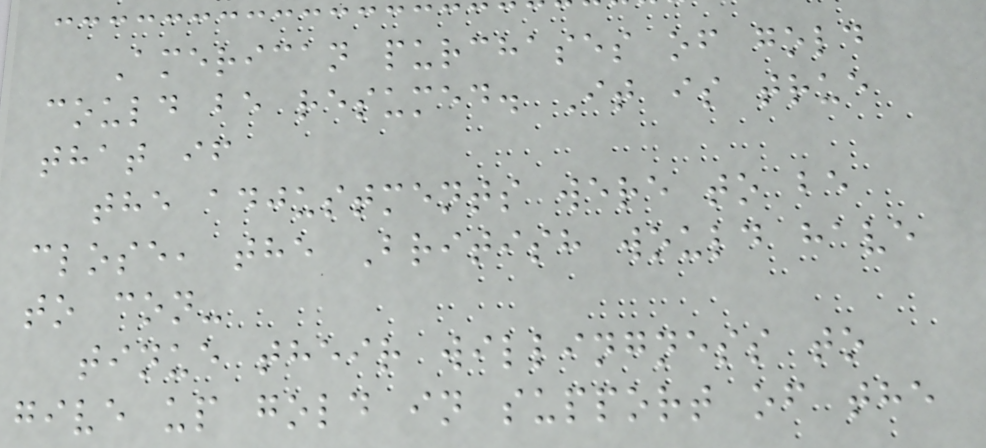American purchases of gold
could be resumed. It is true
that if
the adjustments were to be
close, the British would have
to con-
tinue their willingness to
give up gold in support of the
